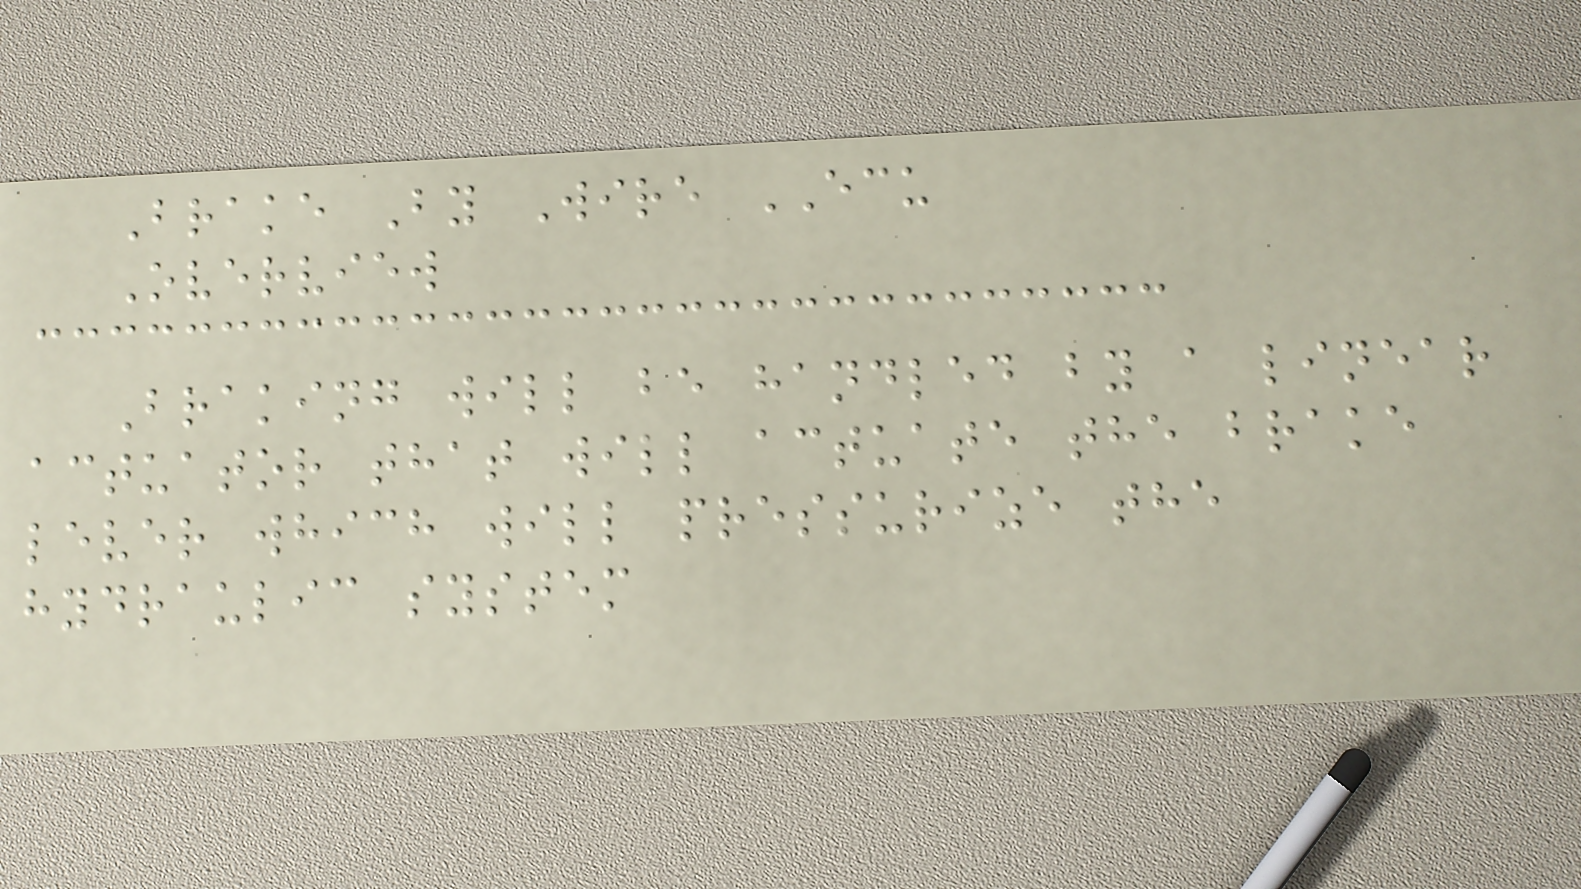Brake By Wire ECU
Overview
Braking will be handled by a linear
actuator that will actuate the brake
lever which will pressurize the
hydraulic system
